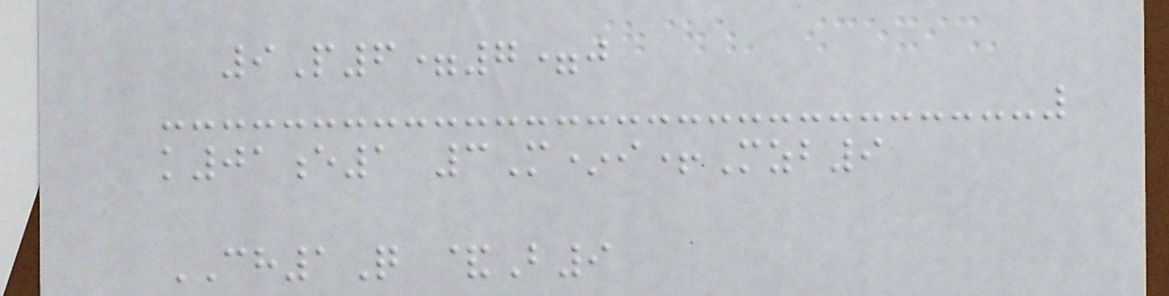9P6=7=j
k01e1 3M*i+Mzb9
CH1Q &B9
